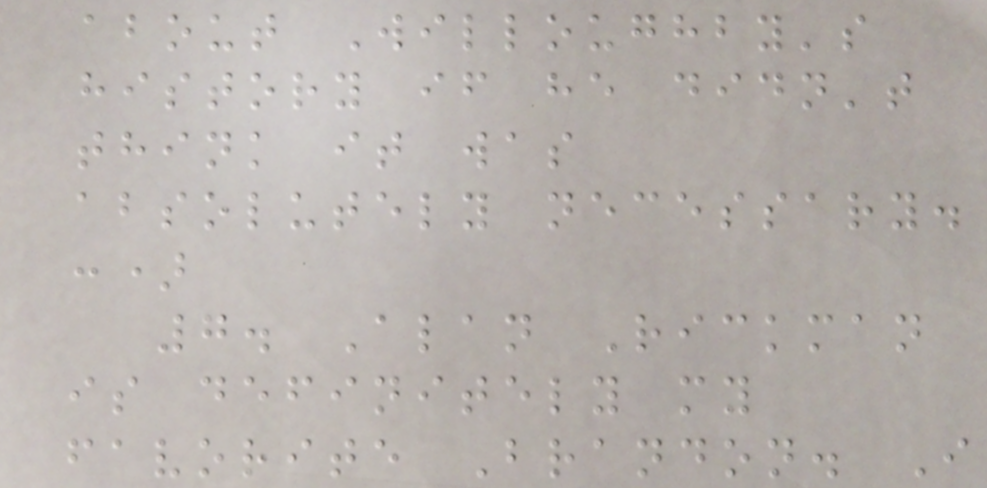about Willoughby's
history if he didn't
think it was
absolutely necessary.
:)
7. Alan Rickman
is definitely my
favorite Brandon. I
